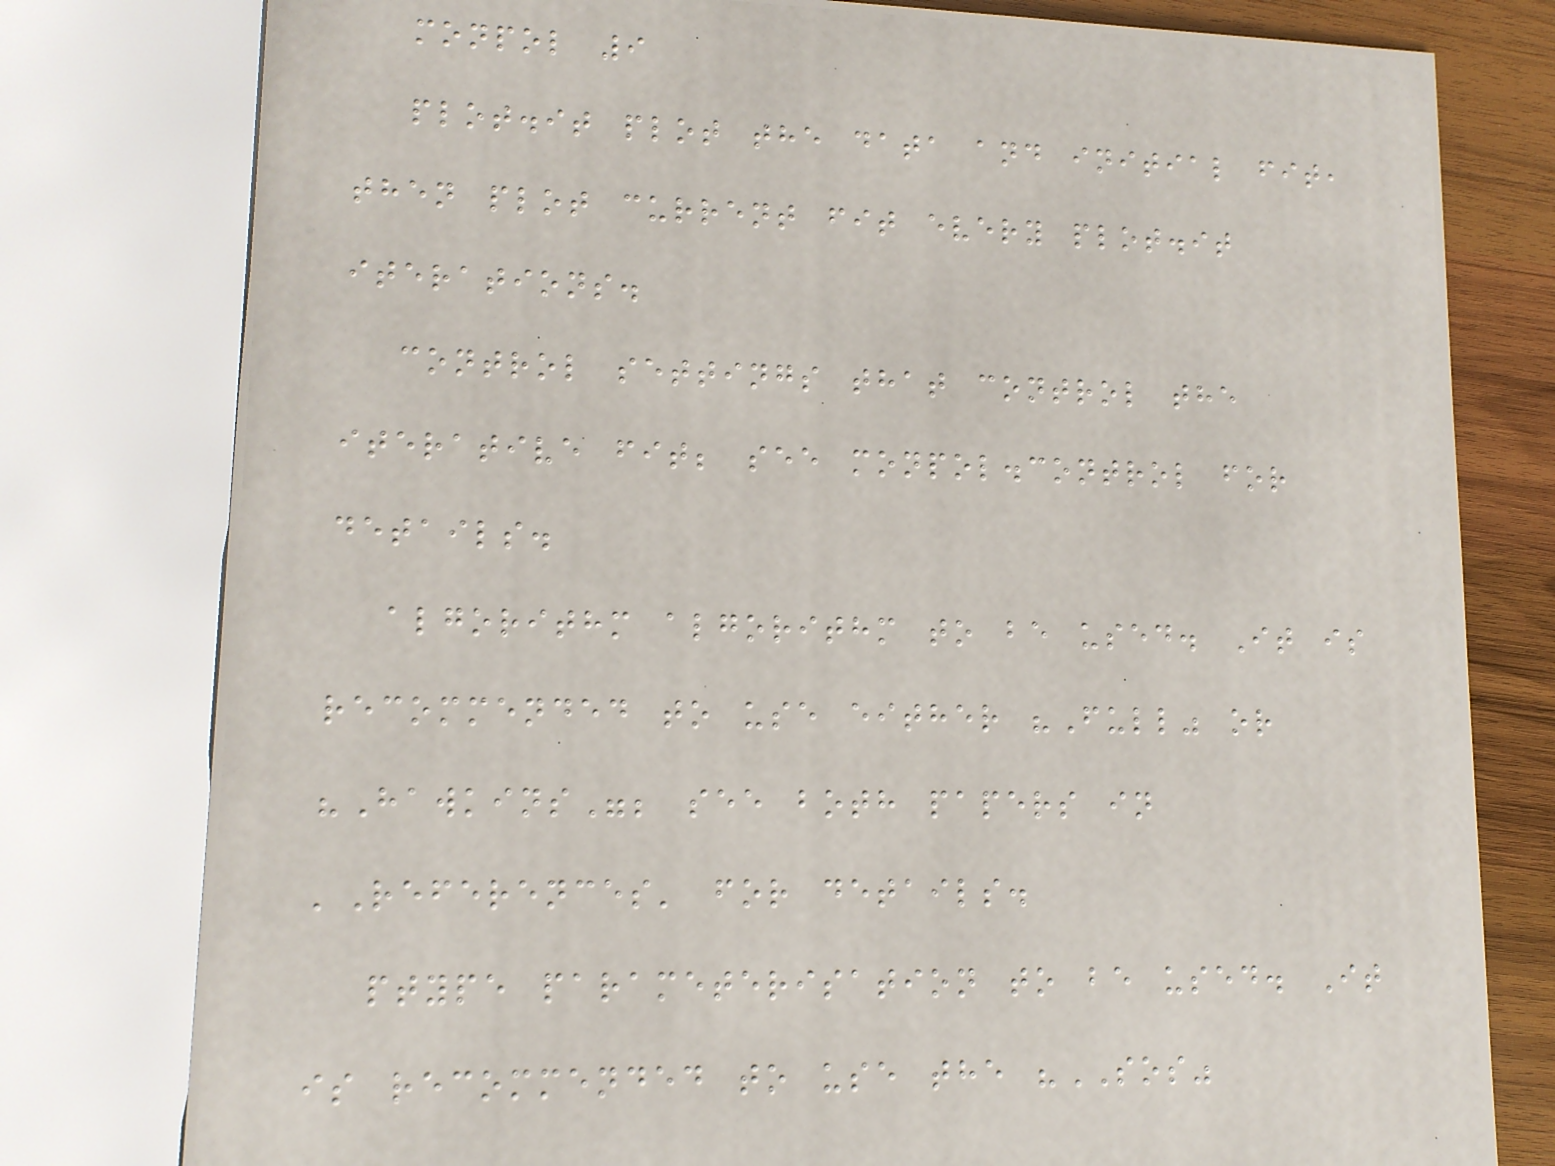monpol 9
plot.it plot the data and initial fit,
then plot current fit every plot.it
iterations.
control settings that control the
iterative fit; see monpol.control for
details.
algorithm algorithm to be used. It is
recommended to use either "Full" or
"Hawkins"; see both papers in
'References' for details.
ptype parameterisation to be used. It
is recommended to use the "SOS"
